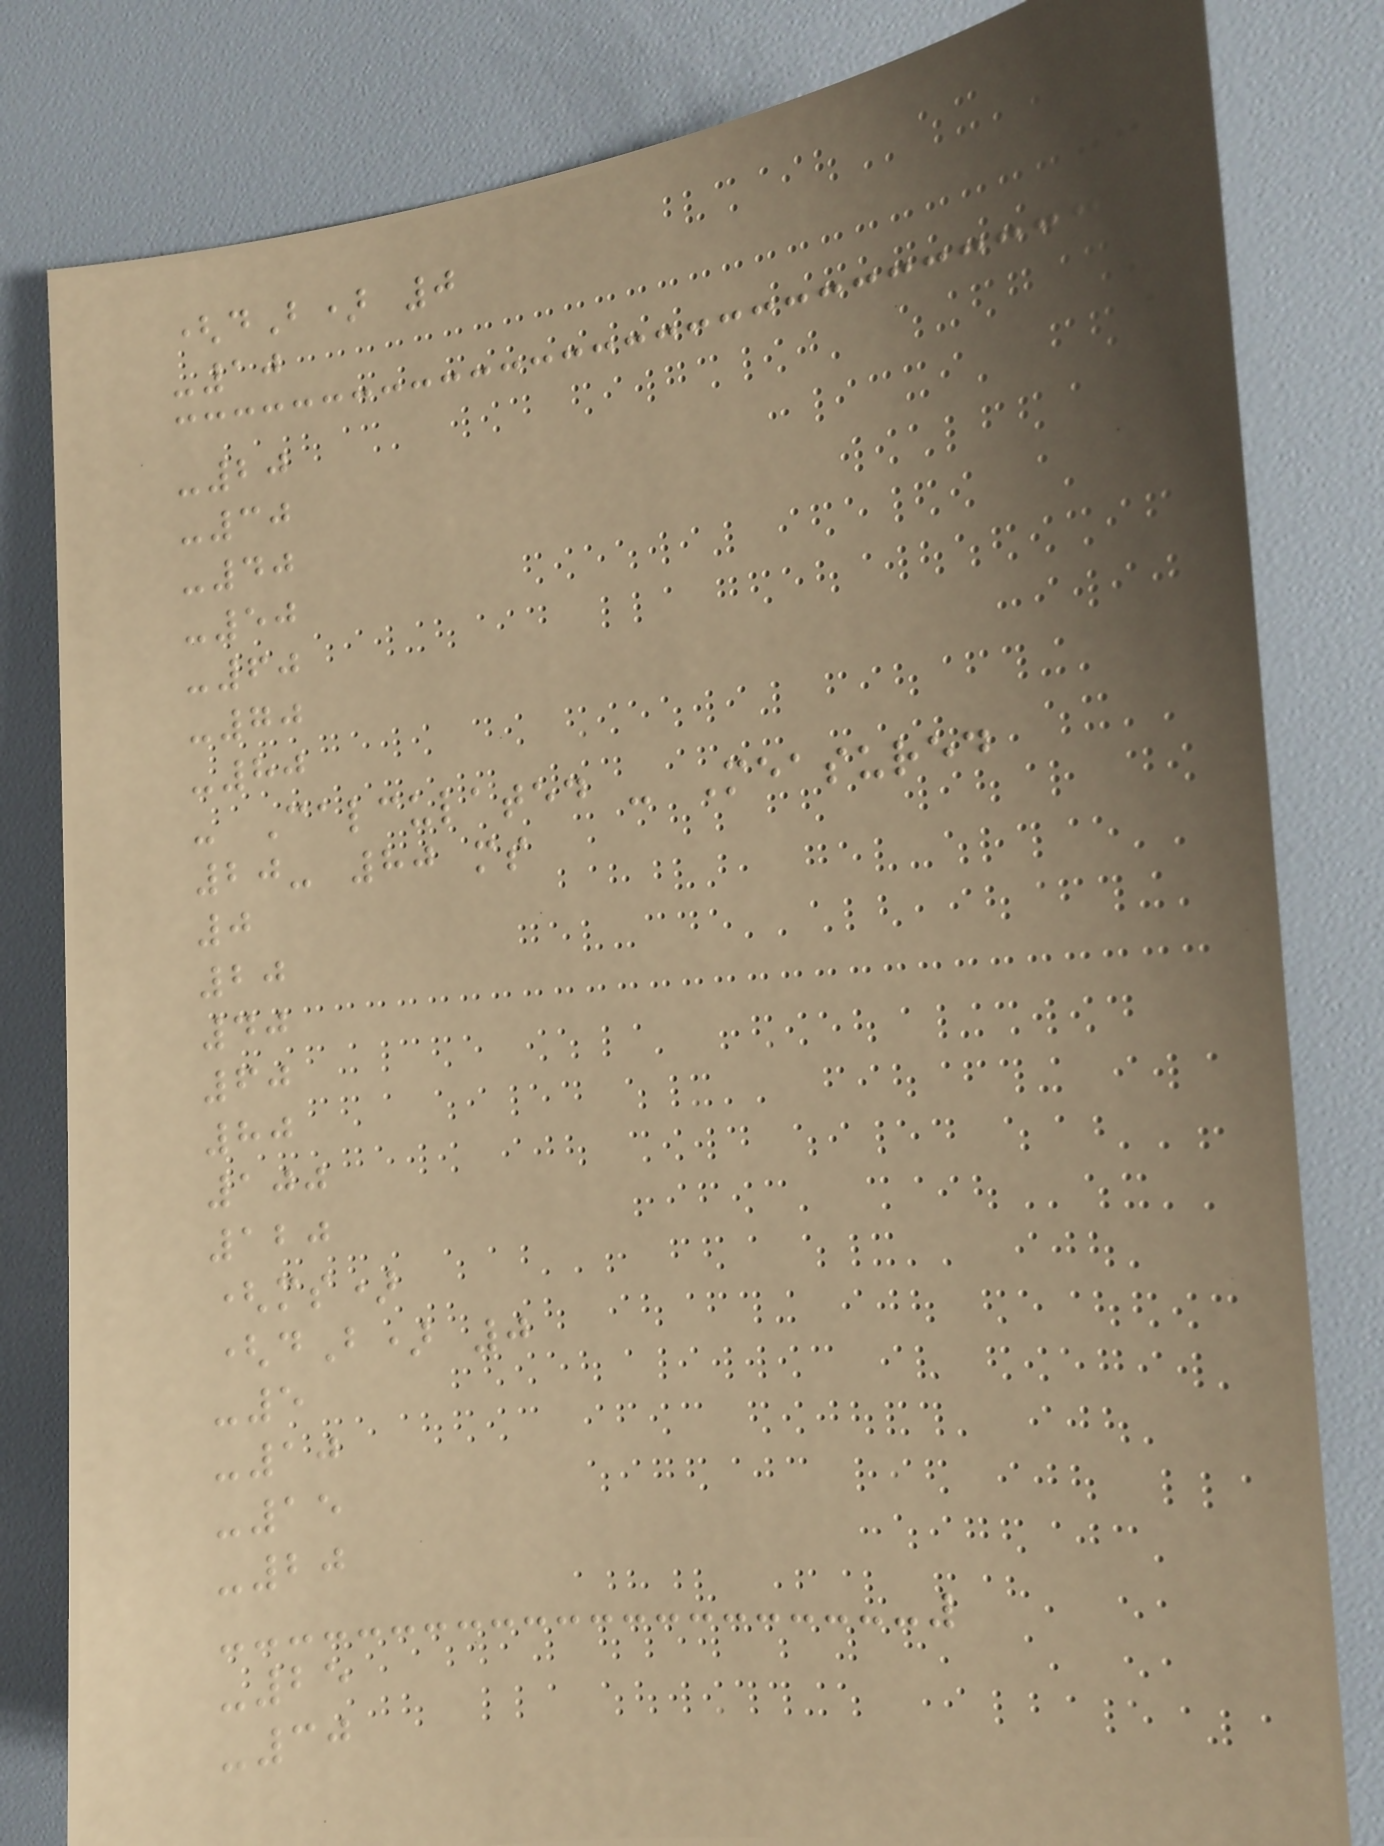(dB) 0
-10
-20
-30
-40
-50
-60
-70
-80
- Calculated - Measured
20- 80 ms
0
20
40
60
80
100
120
(ms)
(dB) 0
-5
-10
-15
-20
-25
-30
